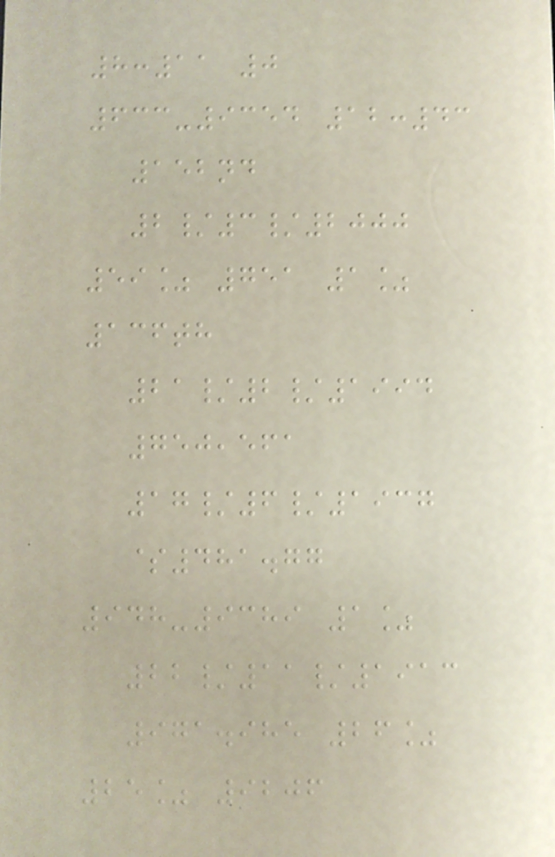8:11 0
633-9354 12:43
152nd
2/3/2000
59% 751 1%
136th
21/2/1994
750,561
17/6/1937
$481.77
948-9389 1%
22/11/1913
971.985 26%
25% 9206
